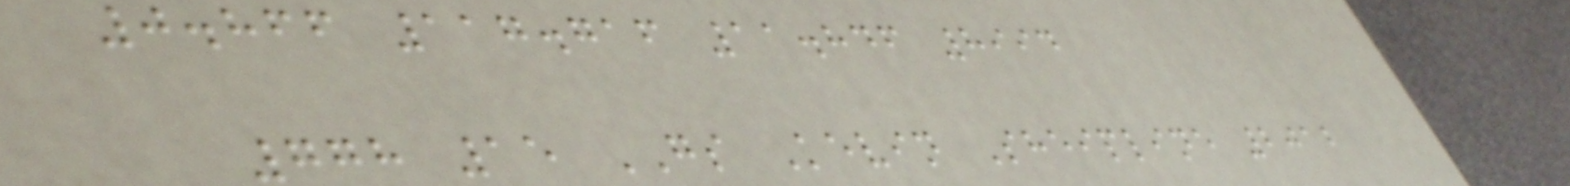0.866 117.716 11.846 8994
778 15 GS Kevin Sheipline 2012
